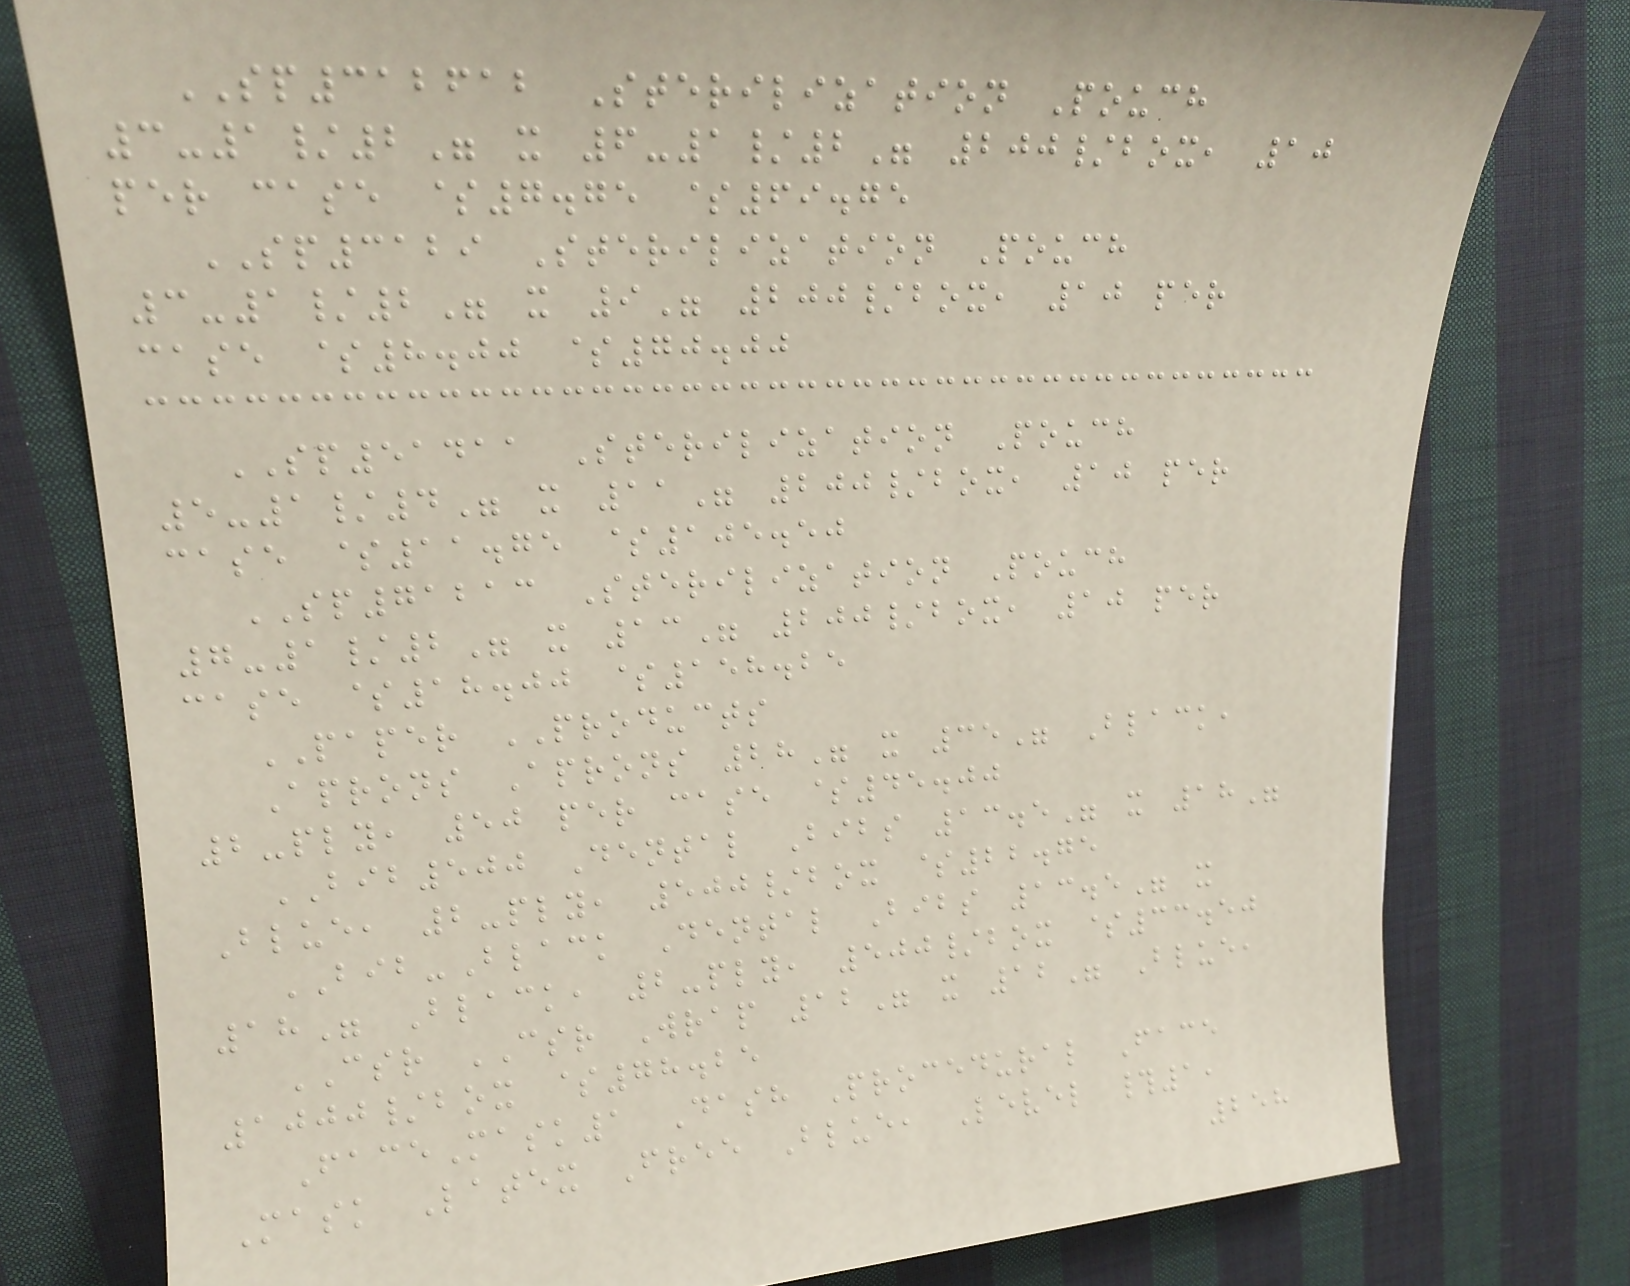SP312612 Sterilization Pouch
3-1/2" x 6-1/2" 200/box, 10
per case $7.75 $69.75
SP3129 Sterilization Pouch
3-1/2" x 9" 200/box, 10 per
case $8.00 $70.00
SP51411 Sterilization Pouch
5-1/4" x 11" 200/box, 10 per
case $11.75 $105.50
SP71213 Sterilization Pouch
7-1/2" x 13" 200/box, 10 per
case $18.00 $158.25
PAPER PRODUCTS
Aprons Aprons 28" x 35" Black,
2-ply, 50 per case $45.00
BIB500 Dental Bibs 13.5" x 18"
Blue, 2-ply, 500/box $22.75
BIB-Black Dental Bibs 13.5" x
18" Black, 2-ply, 500/box $33.50
CSR CSR Wrap 12" x 12" Blue,
1000/box $78.25
FaceMask1 Dash Procedural Face
Mask Latex Free Blue, Level #1,
258
